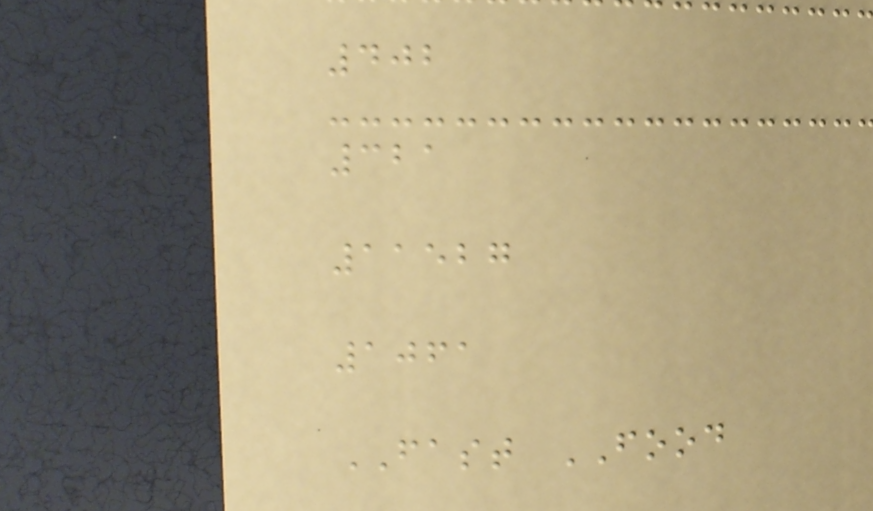402
321
11527
1061
FAST FOOD
